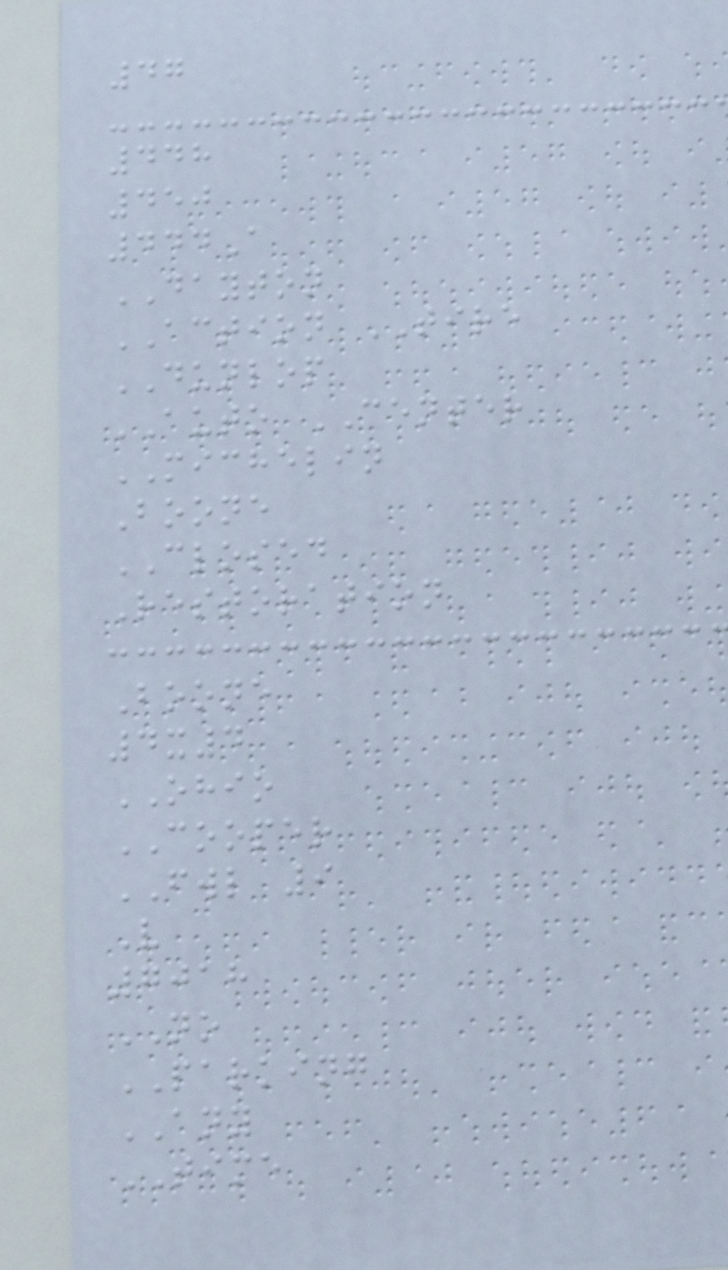47
448
450
444A
DAYTON
ACTION TIRE
DUNLOP
AUTO CENTER
MICHELIN
Boone
CLOSED
Restoration
Boone
4x4
OHIO
COOPER
FWL 9
V
7018
NO
PARKING
ANY
TIME
